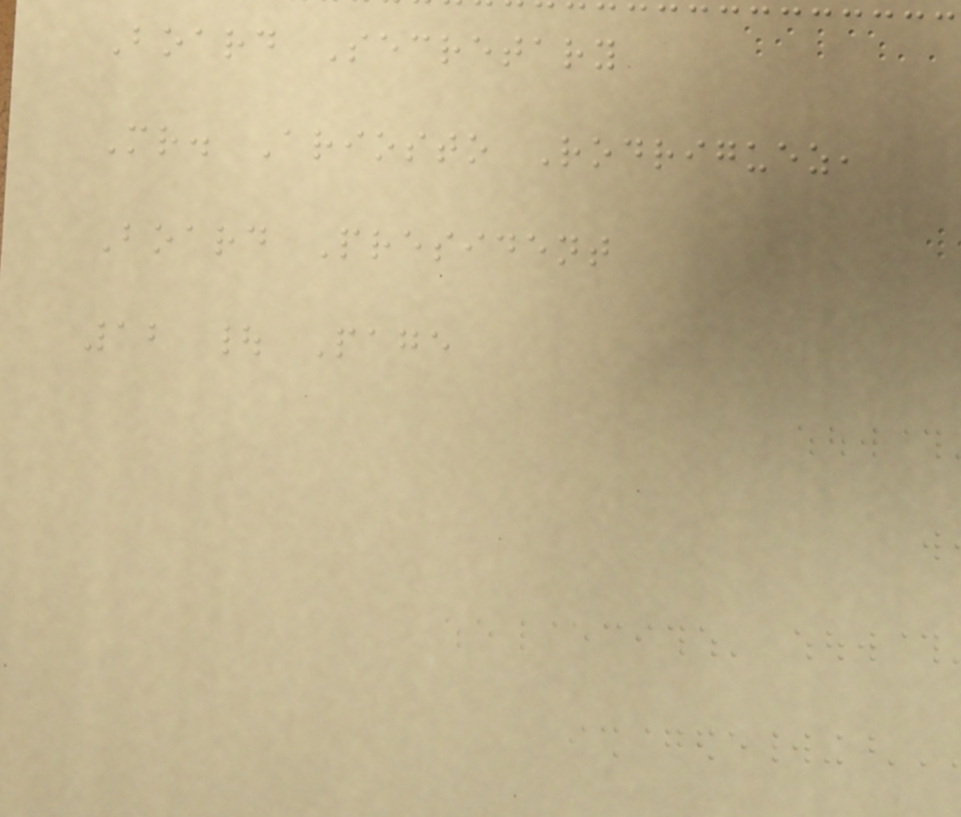Board Secretary
Mr. Ariosto Rodriguez,
Board President
12 | Page
